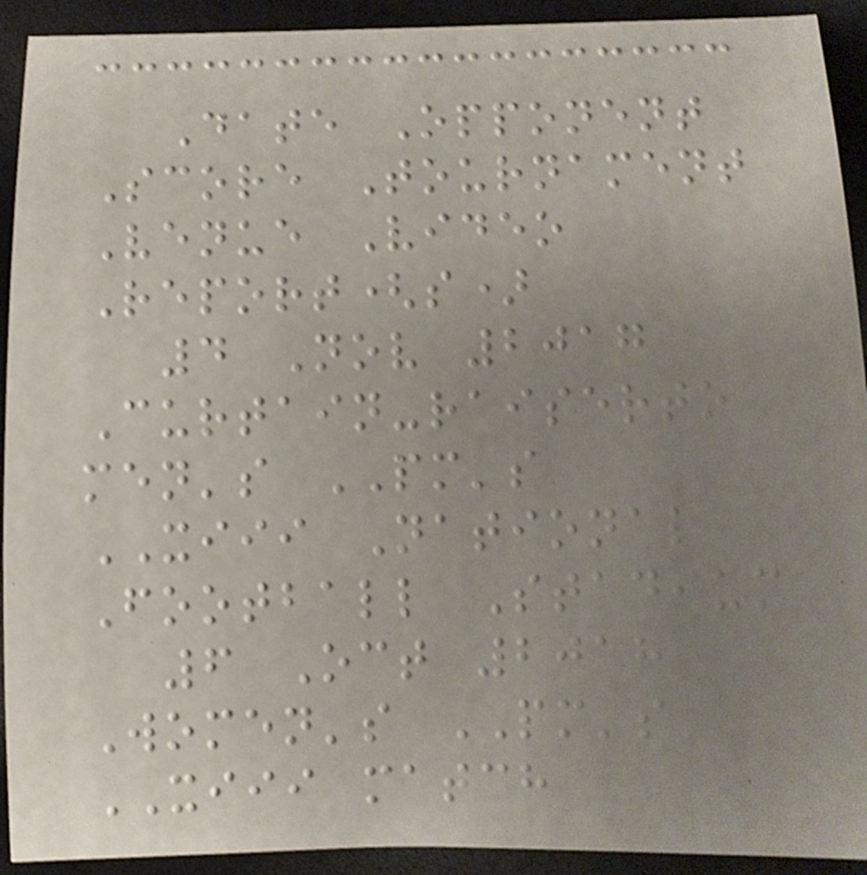Date Opponent
Score Tournament
Venue Video
Report(s)
4 Nov 2017
Curtain-raiserto
men's PM's
XIII National
Football Stadium
6 Oct 2018
Women's PM's
XIII match
